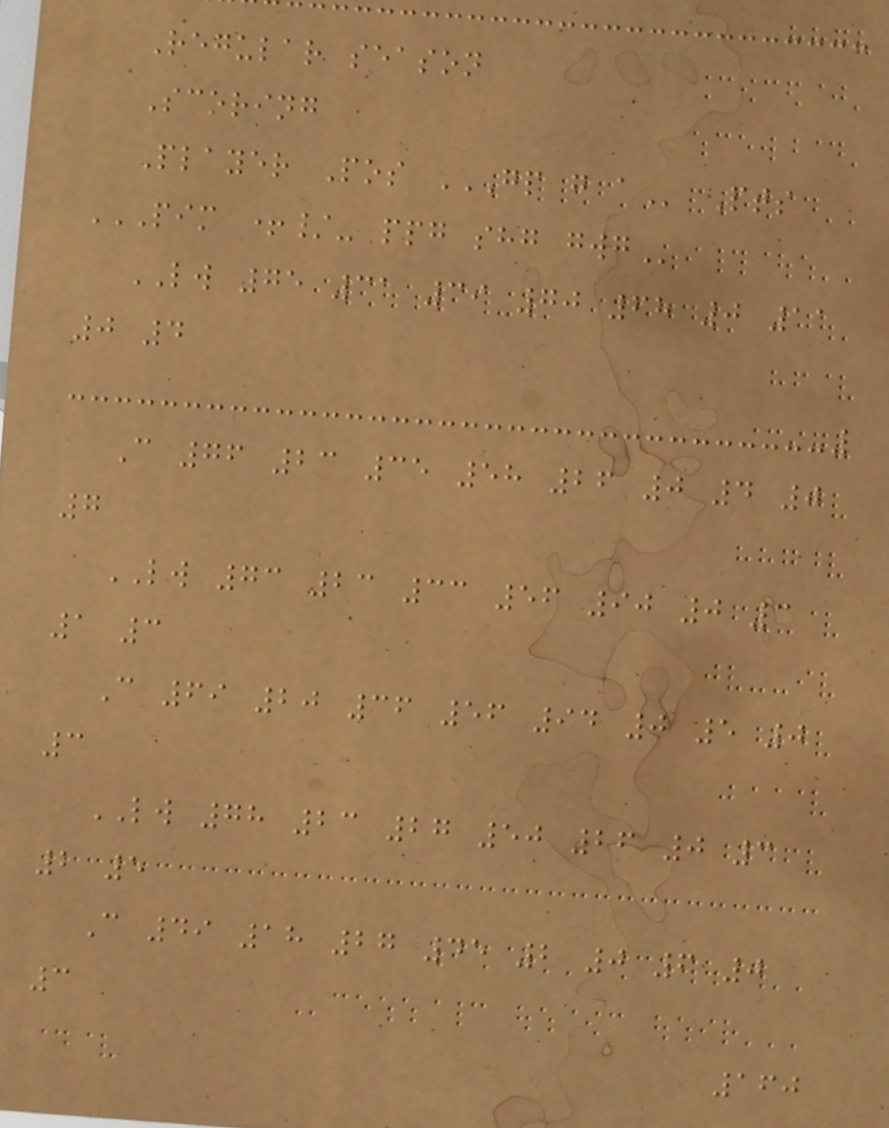Regular season
Scoring
Player Pos GP G A Pts
PIM +/- PPG SHG GWG
LW 75 31 39 70 68 0 11
0 4
C 76 23 35 58 26 0 4 0
7
LW 73 23 33 56 90 0 3
1 3
C 69 20 36 56 94 0 5 0
3
LW 78 23 27 50 26 0 3
2 5
C 49 18 27 45 2 0 6 0
3
160
